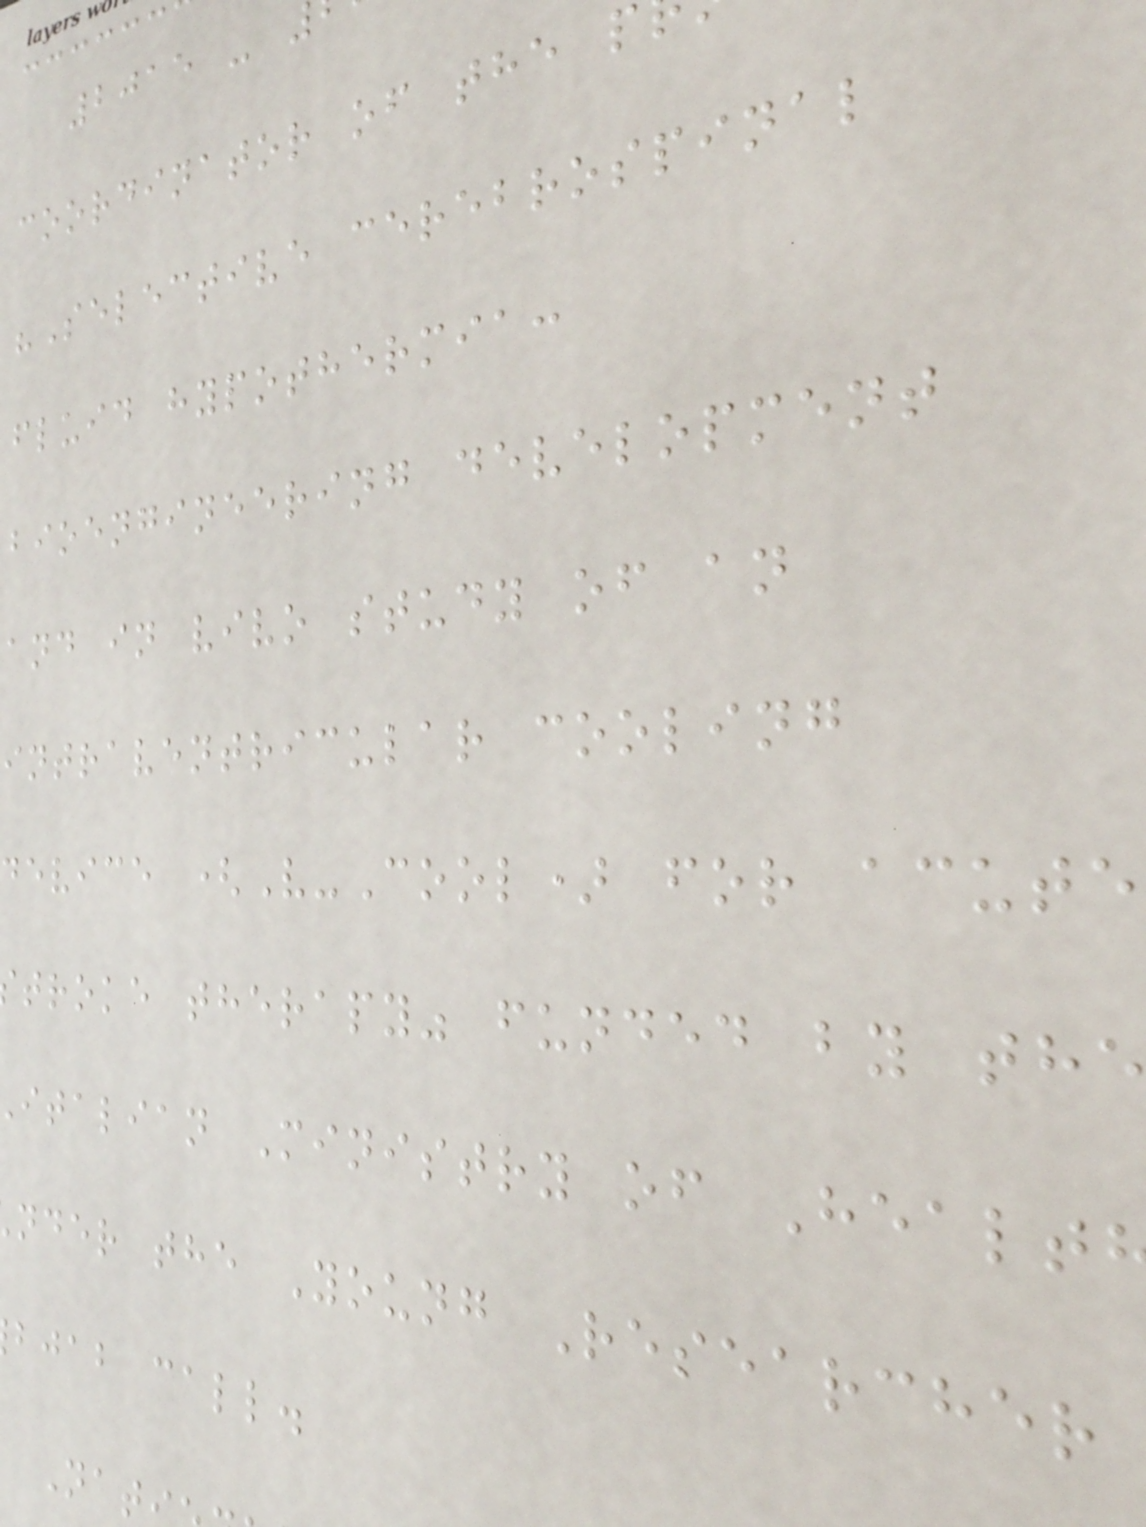2015 -
coordinator of the p
"Selective cerebrospinal
fluid hypothermia:
bioengineering development
and in vivo study of an
intraventricular cooling
device (V-Cool) for acute
troke therapy" funded by the
italian Ministry of Healt
nder the Young Researcher
bjab call.
